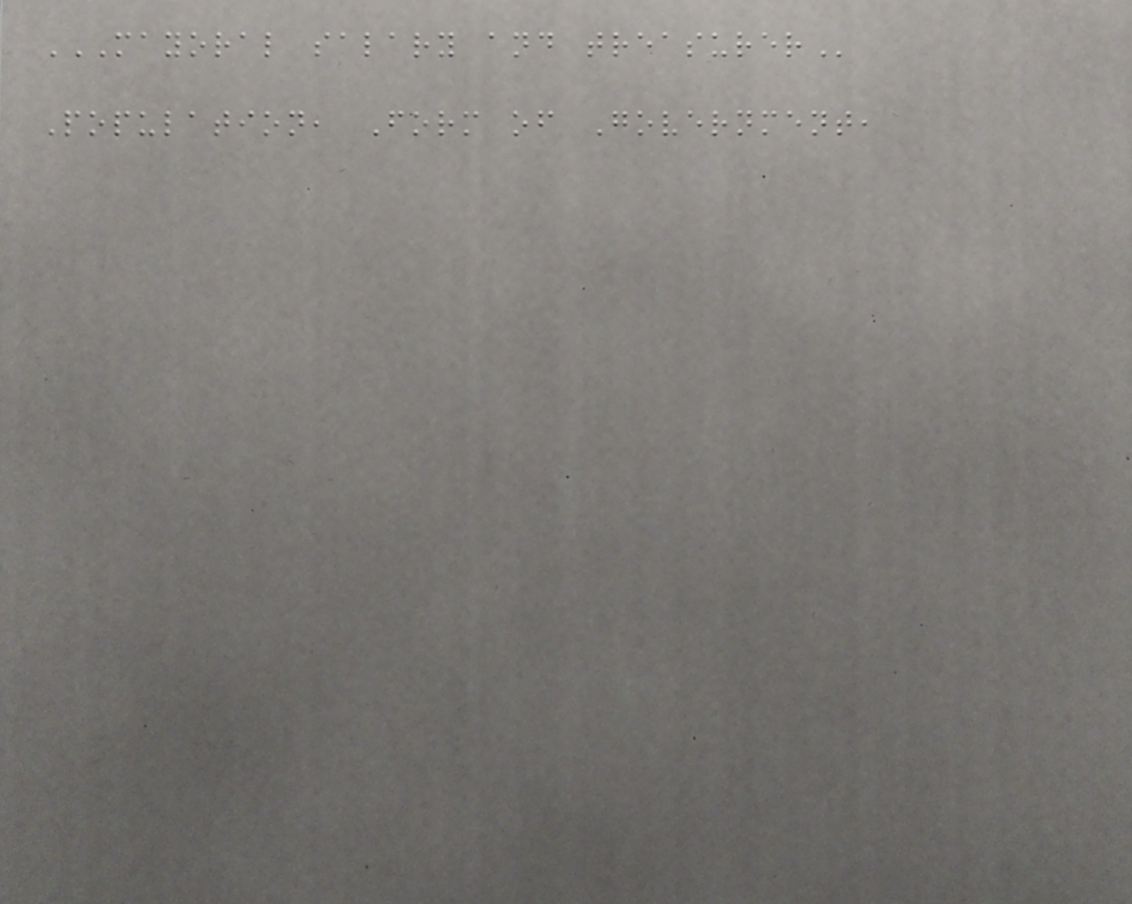MAYORAL SALARY AND TREASURER
Population, Form of Government,
